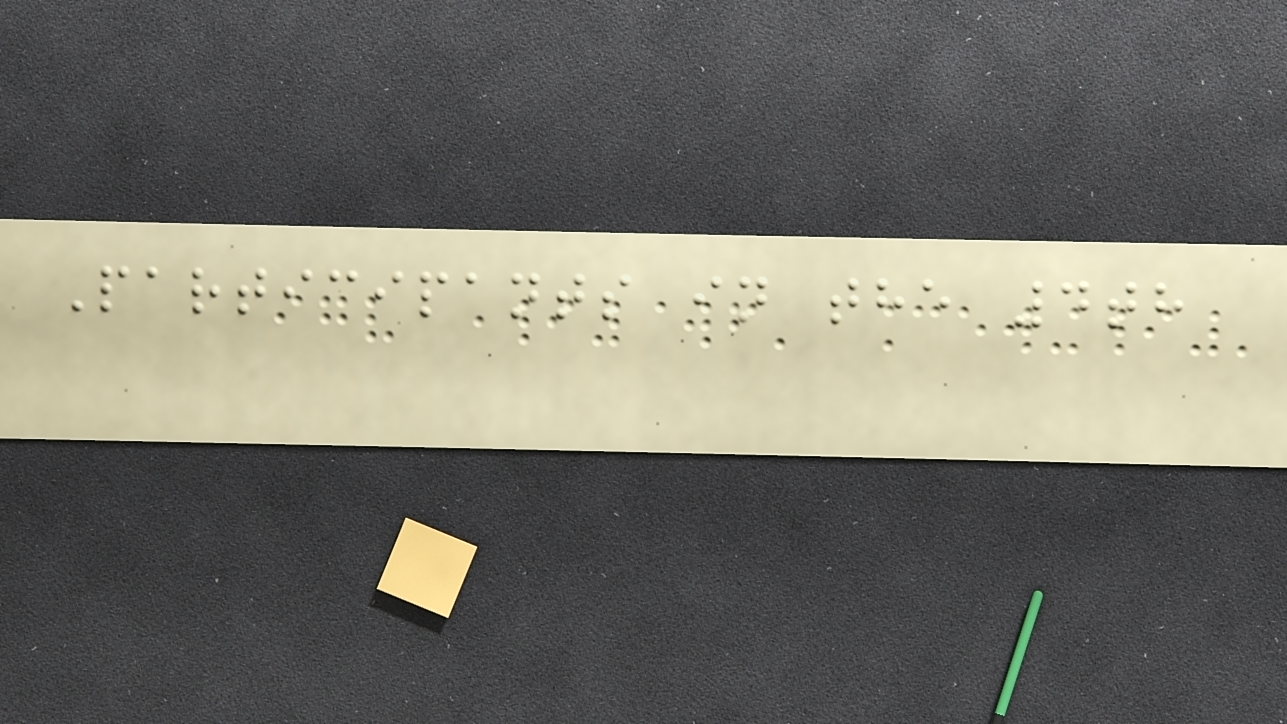Participants in the 4th
